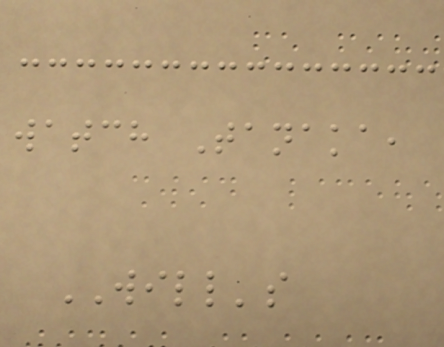watch Tanaka,
WILL's
